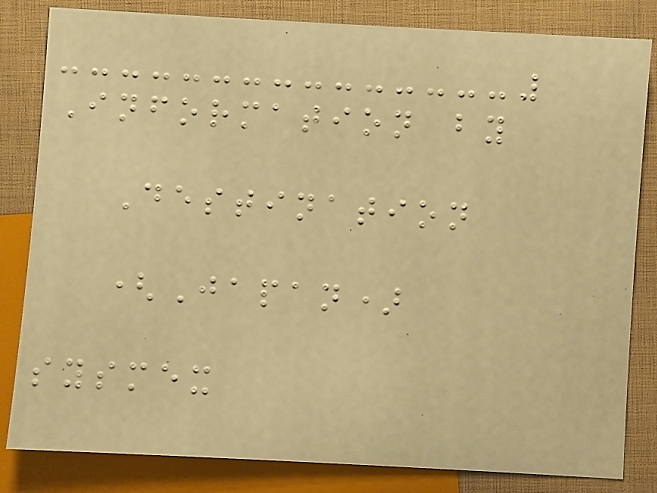Information by
Destination
(Japan)
sysmex
